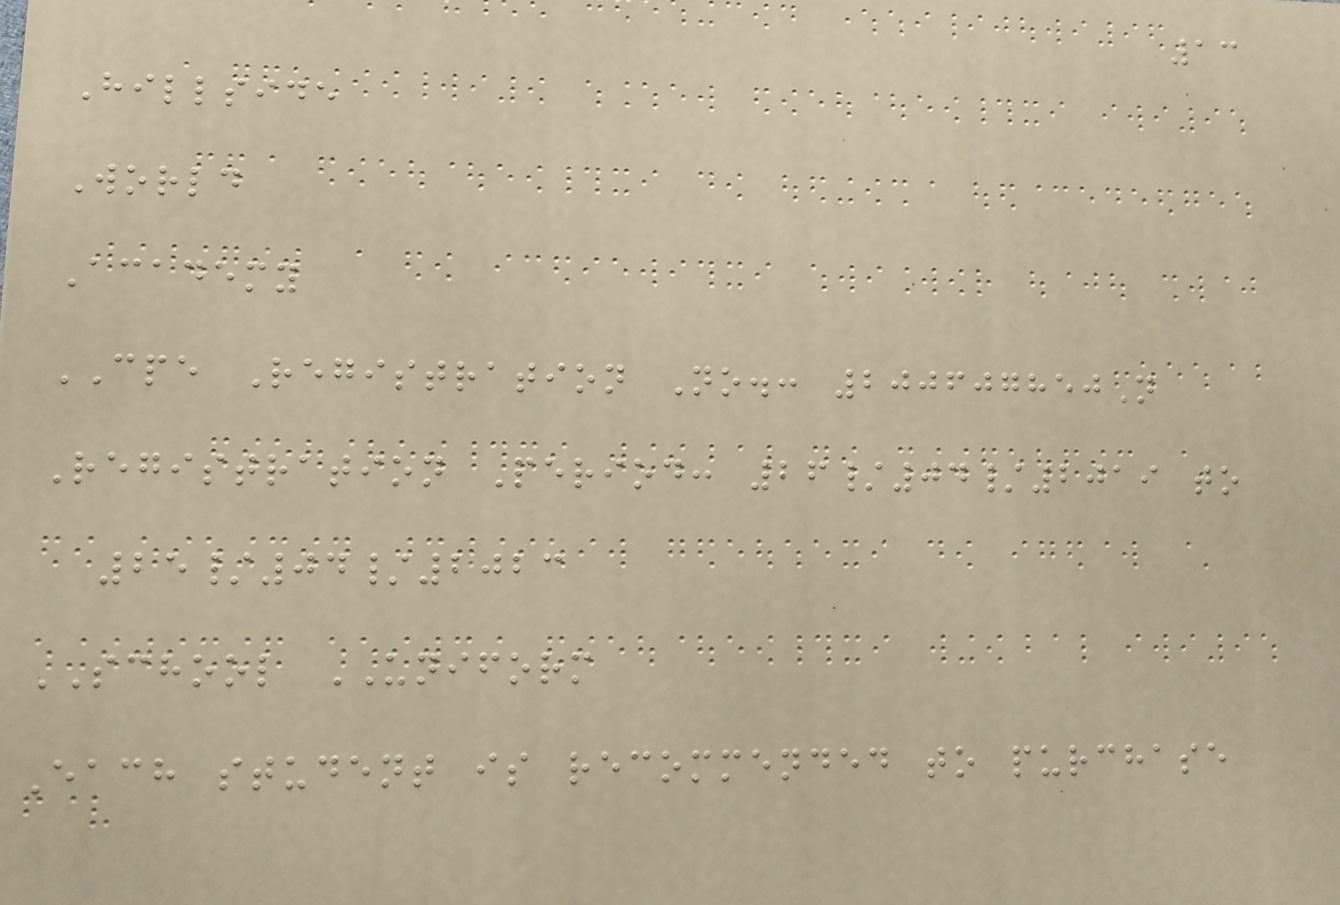13
Hillside
World
Academy
CPE Registration No.: 200607850N
Registration Period: 26/04/2019 to
25/04/2023
SCHOOL UNIFORM
Each student is recommended to purchase
